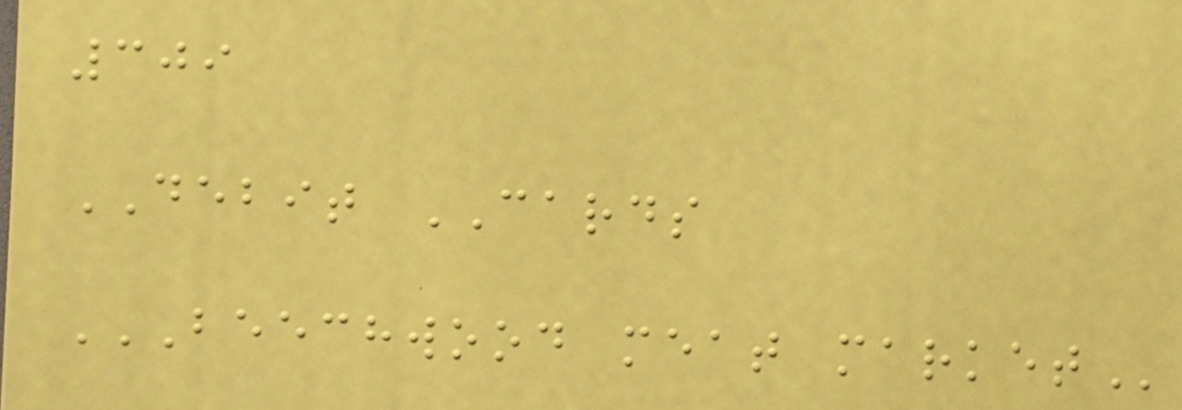309
DEBIT CARDS
BEECHWOOD MEAT MARKET
